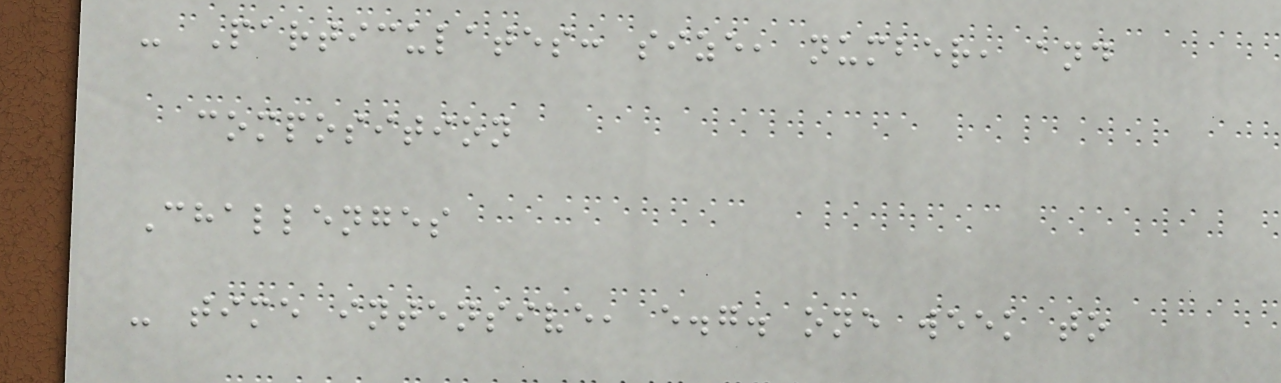- Particulates: size, number, and
composition
Challenges
- time intensive, e.g. one week to
